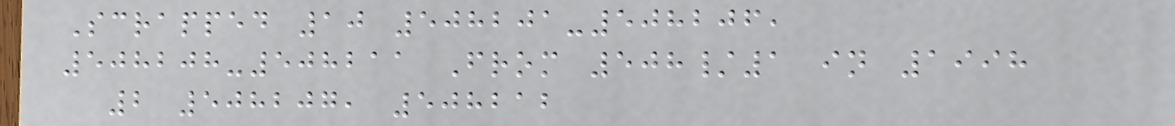Scrapped 10 508201-508206,
508208-508211 From 508/1 in 1998
2 508207, 508212
